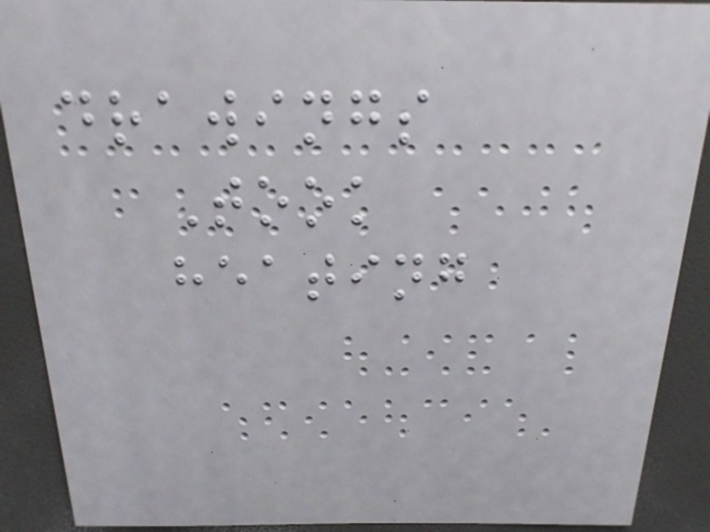drawings
Took
heating
